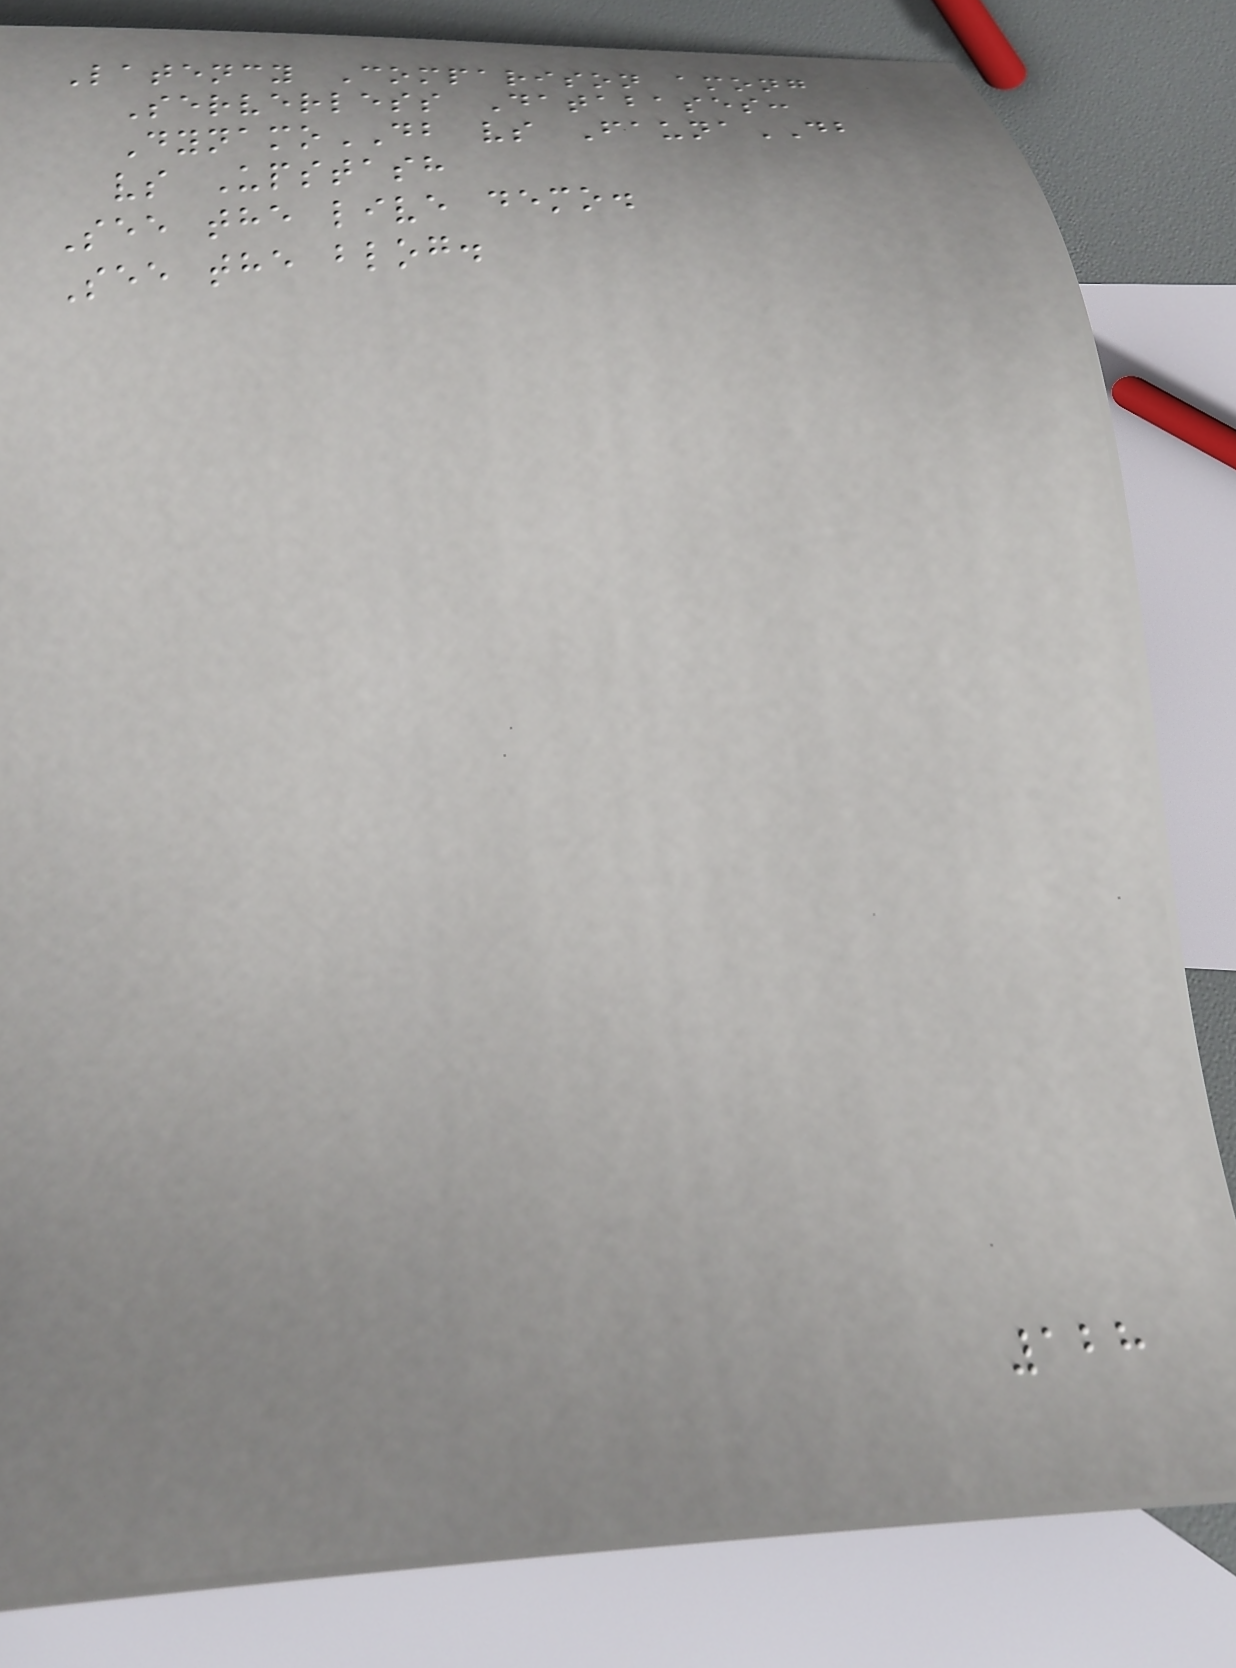Latency Comparison among
Serverless Databases:
DynamoDB vs FaunaDB
vs Upstash
See the live demo.
See the blog.
128
